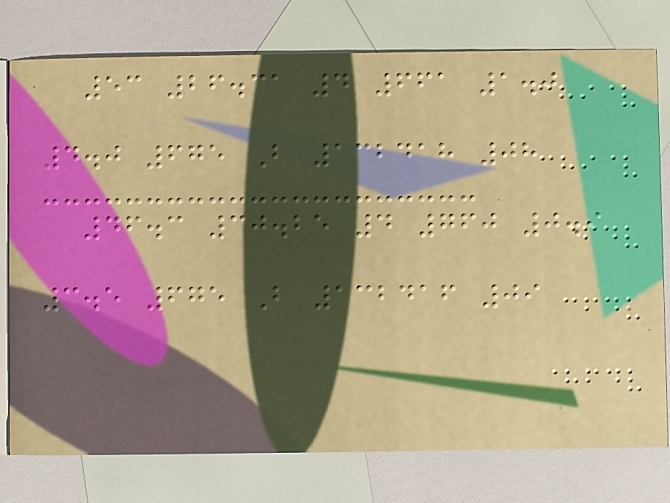53 26.31 4 661 1.0
4.0 675 B 132418 08
46.3 30.25 4 760 0.9
3.5 675 B 132416 09
